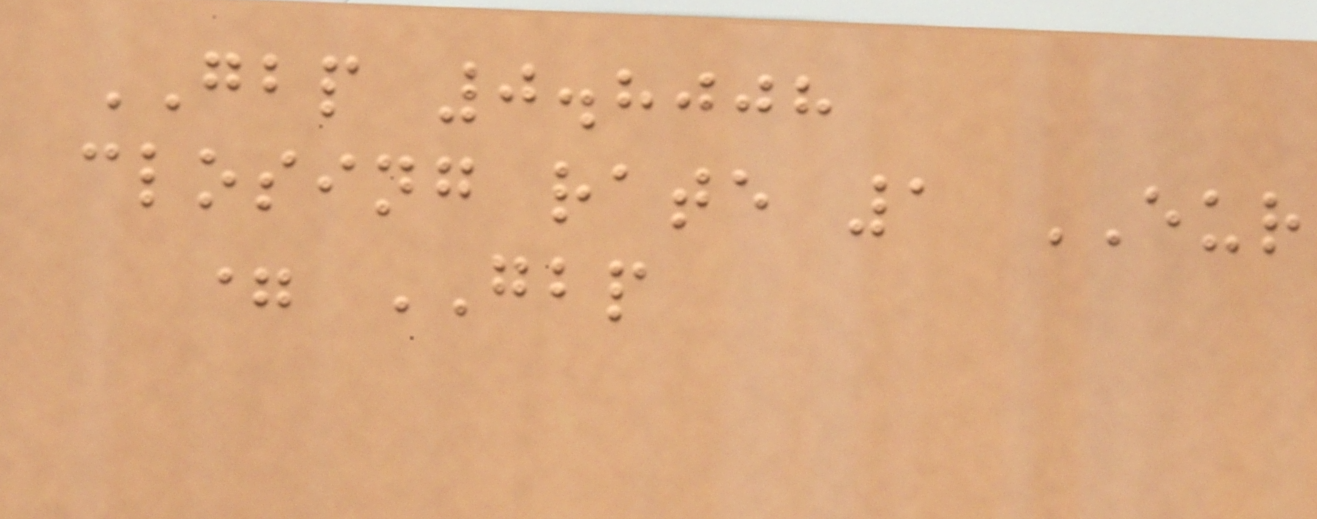GBP 0.8008
closing rate 1 EUR
= GBP
